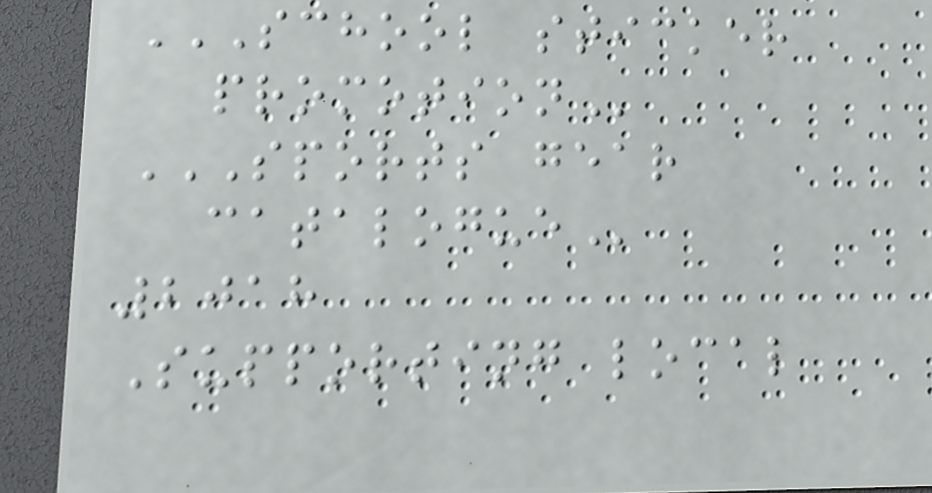SCHOOL STICKER
PROMOTION
SPORTS GEAR
CATALOGUE
2018
Supporting local
